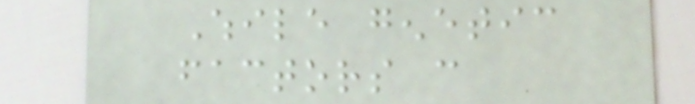While genetic
factors can
